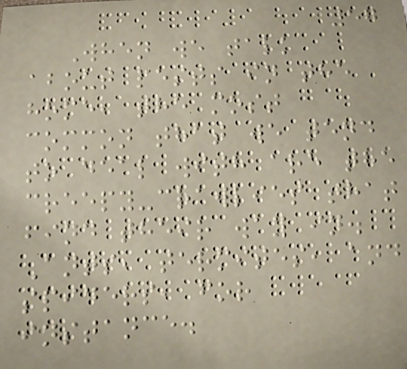57
When we talk
about pests in the
home, the most
common that we tend
to deal with are the
creepy-crawlies that
find their way in.
Ants, termites, and
spiders, for
instance.
